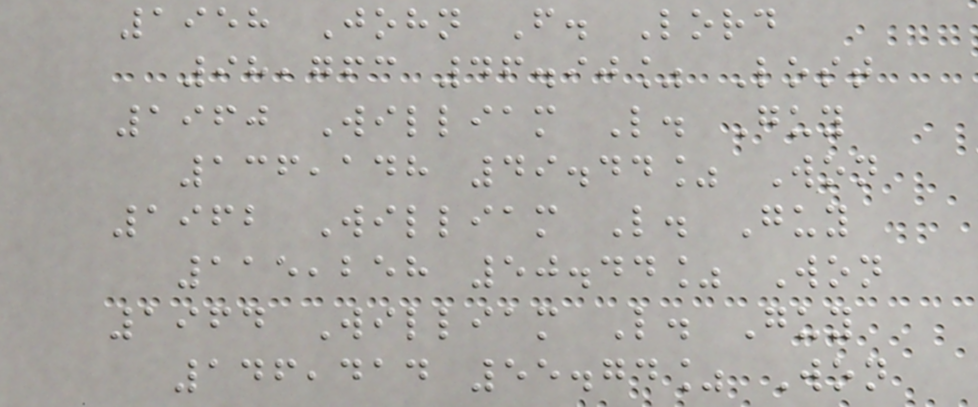1958 John F. Lord
98,763 46.90% Lost
1960 William L. Guy
136,148 49.44% Won
1962 William L. Guy
115,258 50.44% Won
1964 William L. Guy
146,414 55.74% Won
